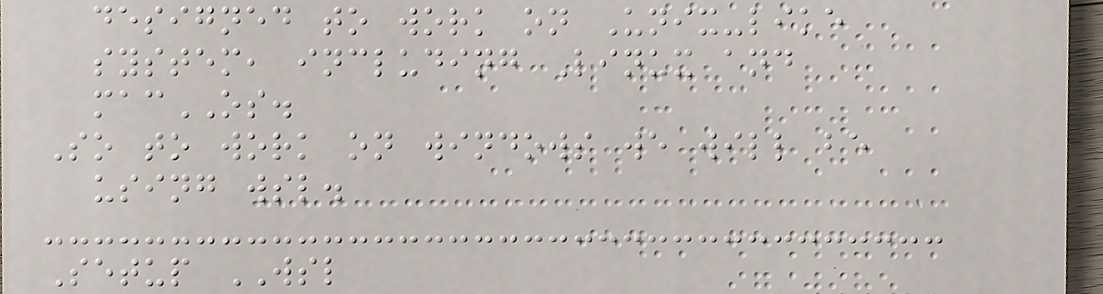designed to work on Unix-like
system, including Linux and
macOS.
So to work on windows we will be
using wsl.
Setup WSL
